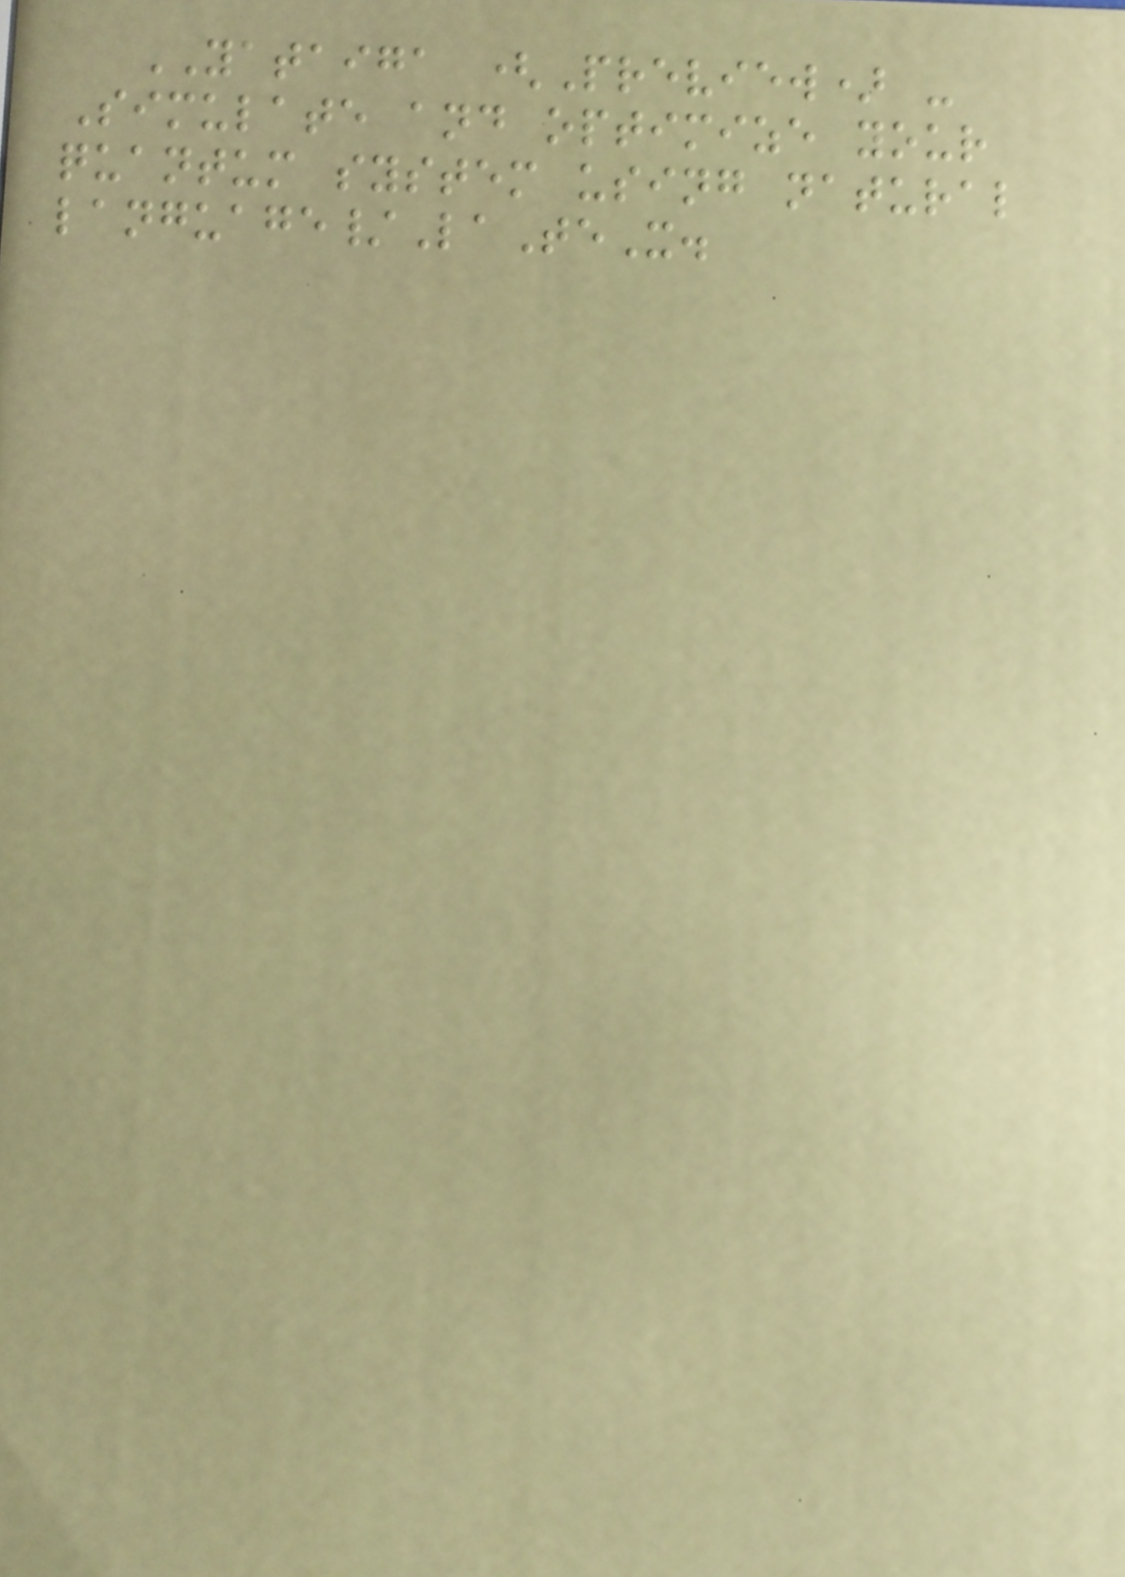YATAIGA (Preview) -
Simulate and optimize your
quantum system using natural
language/LaTeX.
